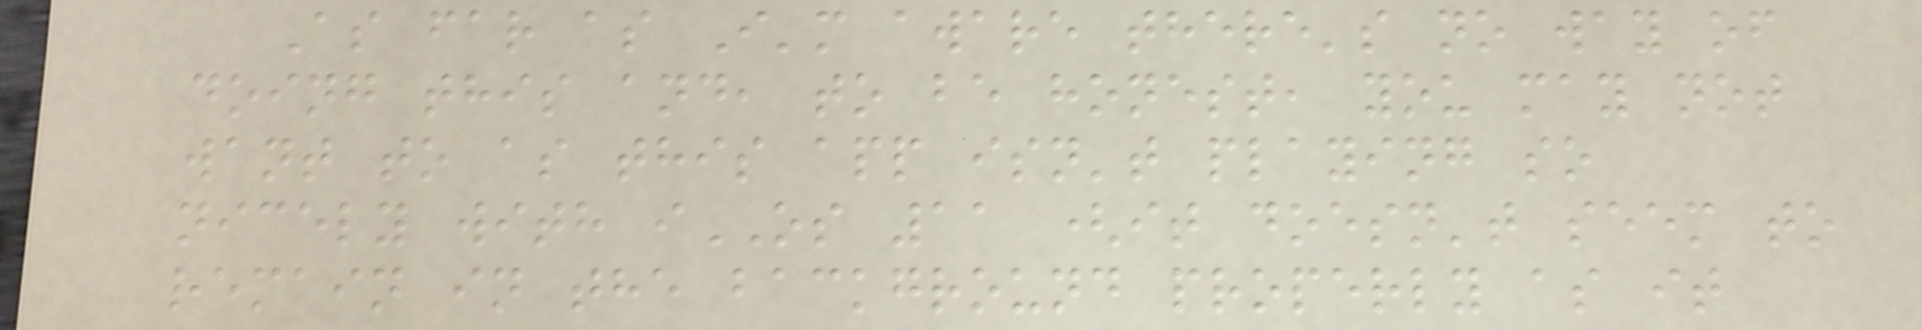As far as I'm aware there's no way of
doing this and, to be honest, you may not
want to as this app isn't playing so
nicely with iOS 11 (it doesn't seem to
remain in the background properly as it
